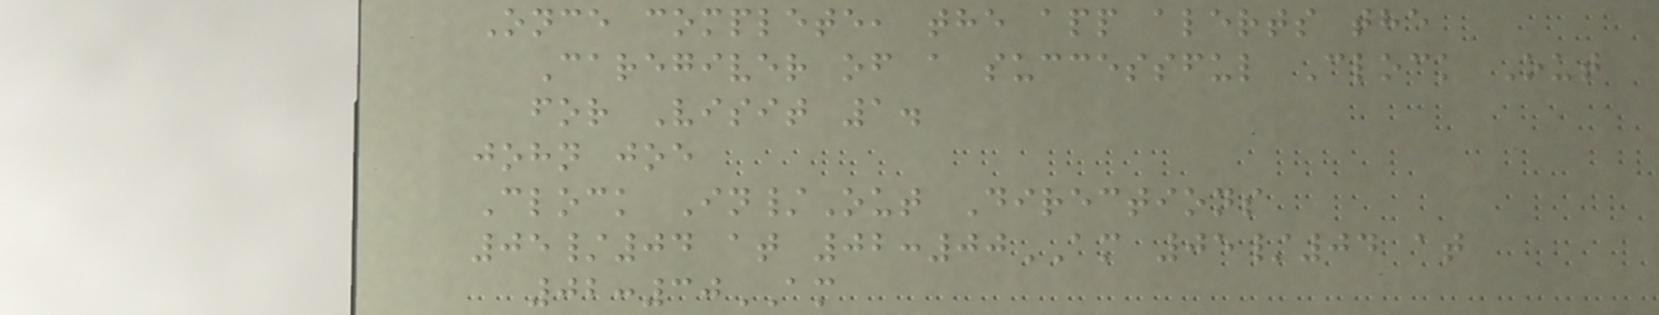Once complete, the app alerts the
Caregiver of a successful Clock Out
for Visit 1.
john joe
Clock In/Out Directions
05/04 at 02:00AM 05/04 at
02:30AM
